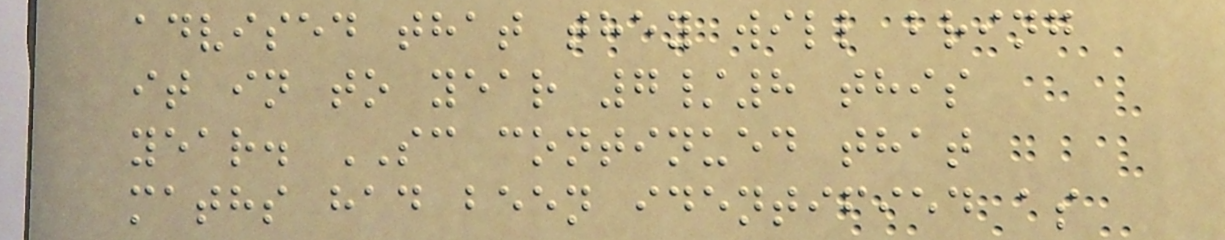advised that they will bring
it in to year 7/8 this
year. SC continued that
maths had been identified as
